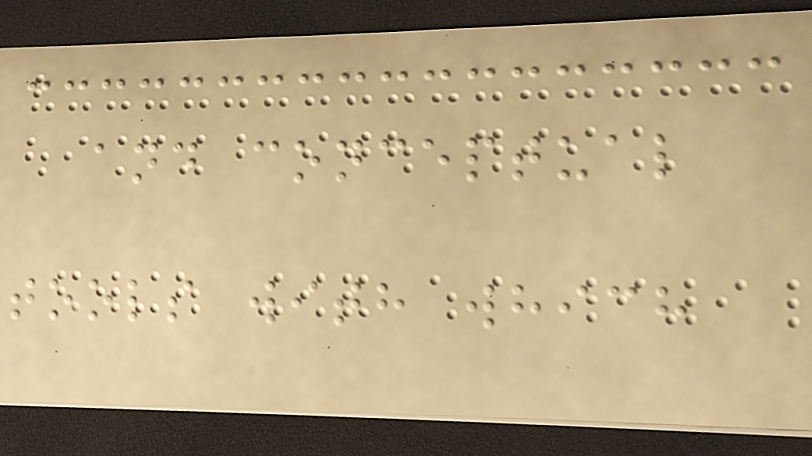and conceptual
tools with which
